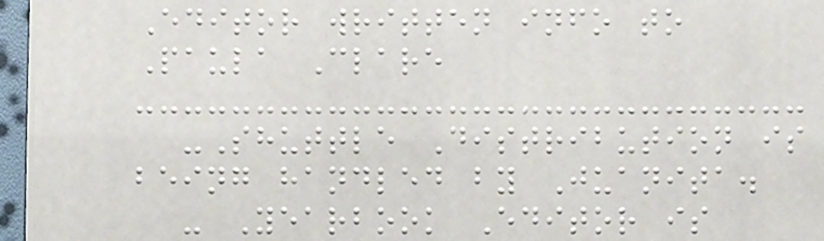Editor written info to
Paula Clare
-Shuttle Distribution is
being handled by Juanita.
- Yearbook Editor is
